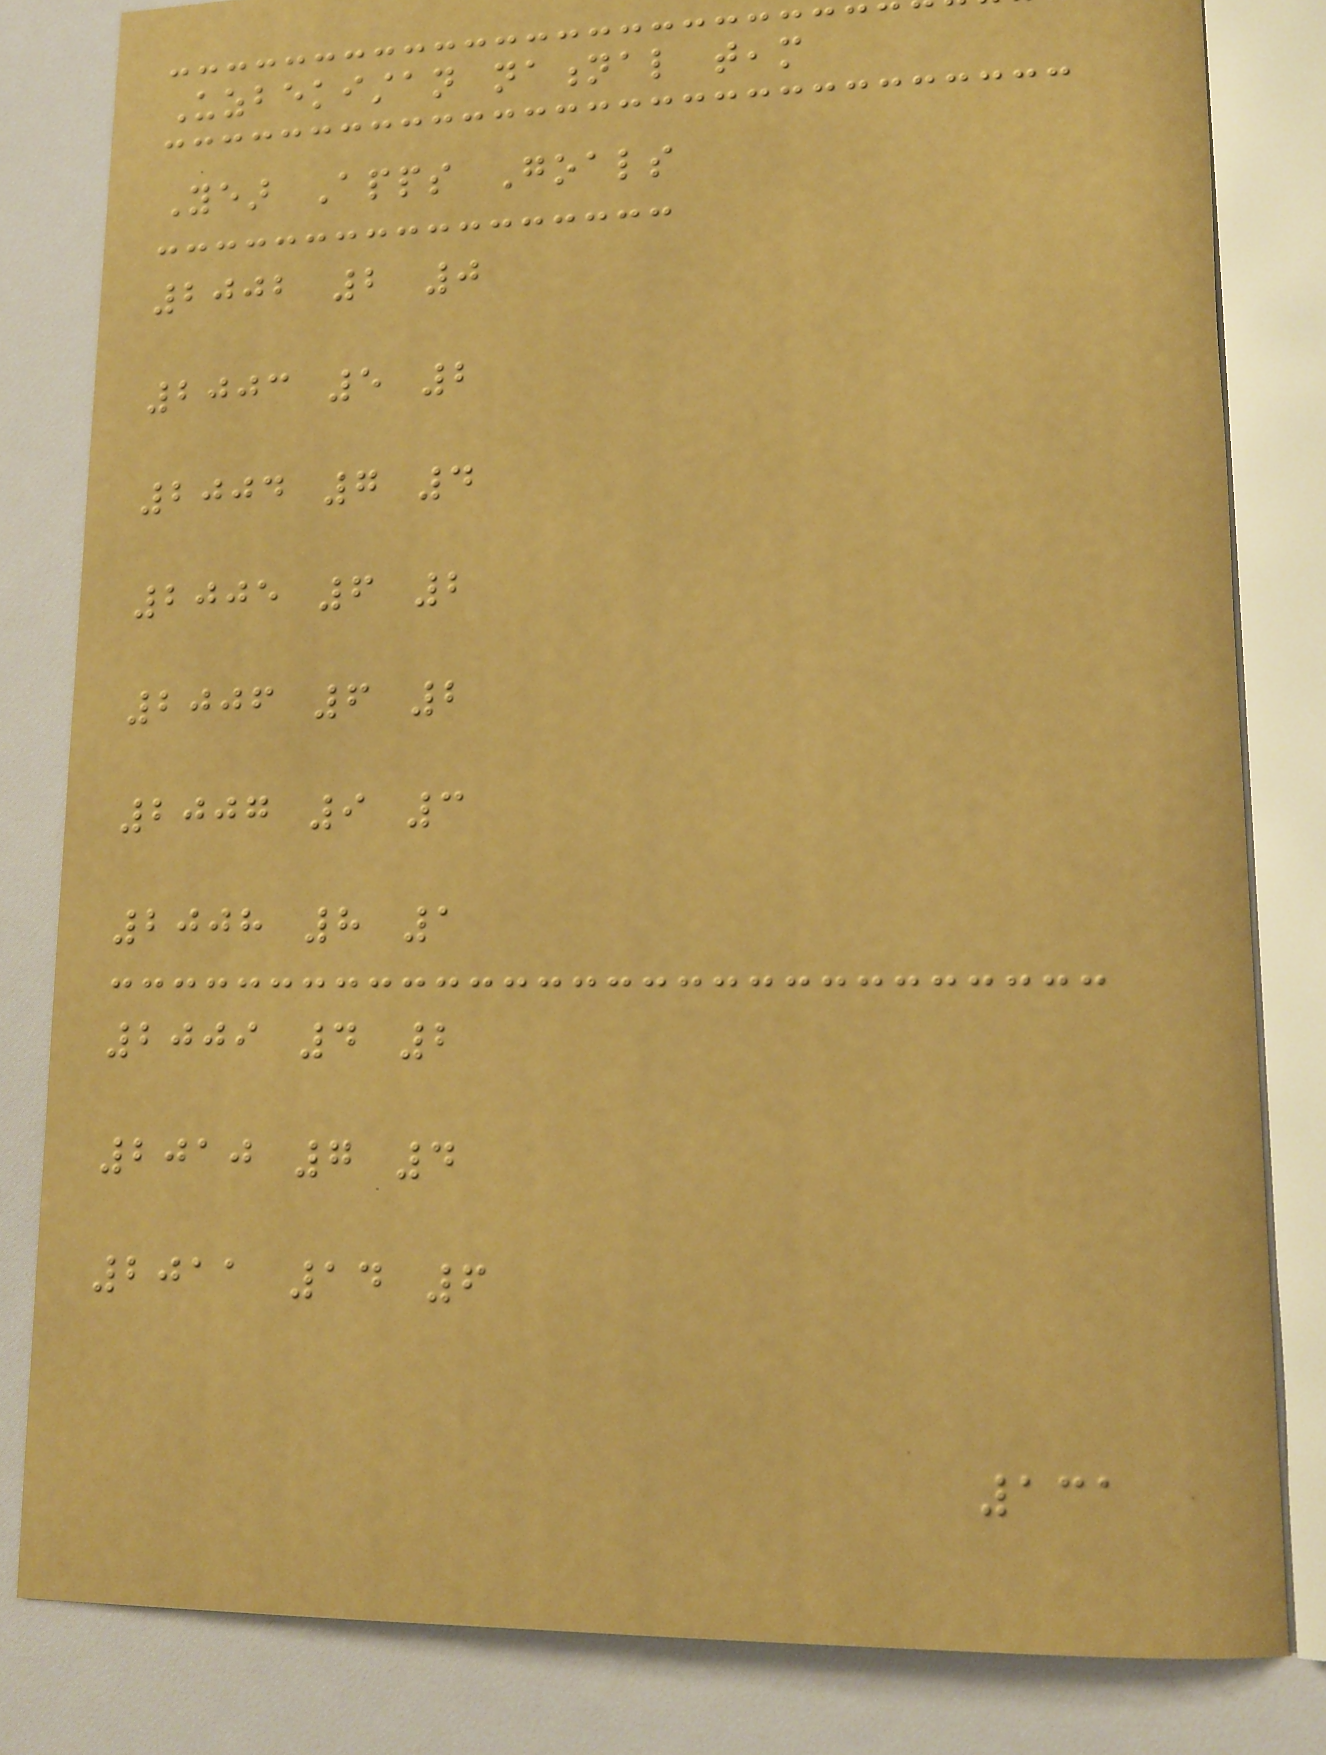Uzbekistan national team
Year Apps Goals
2002 2 0
2003 5 2
2004 7 4
2005 6 2
2006 6 2
2007 9 3
2008 8 1
2009 4 2
2010 7 4
2011 14 6
131
